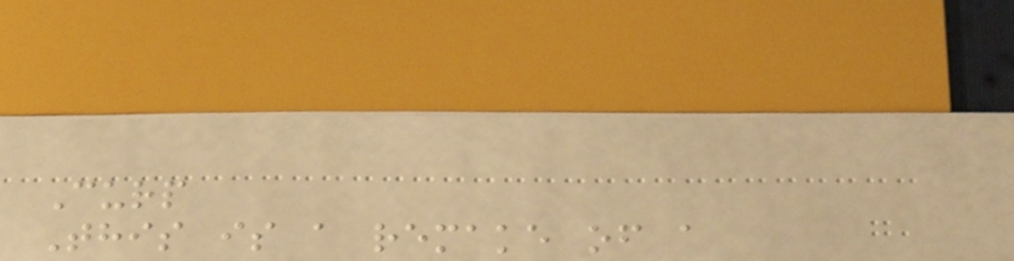Curp
This is a remake of a
